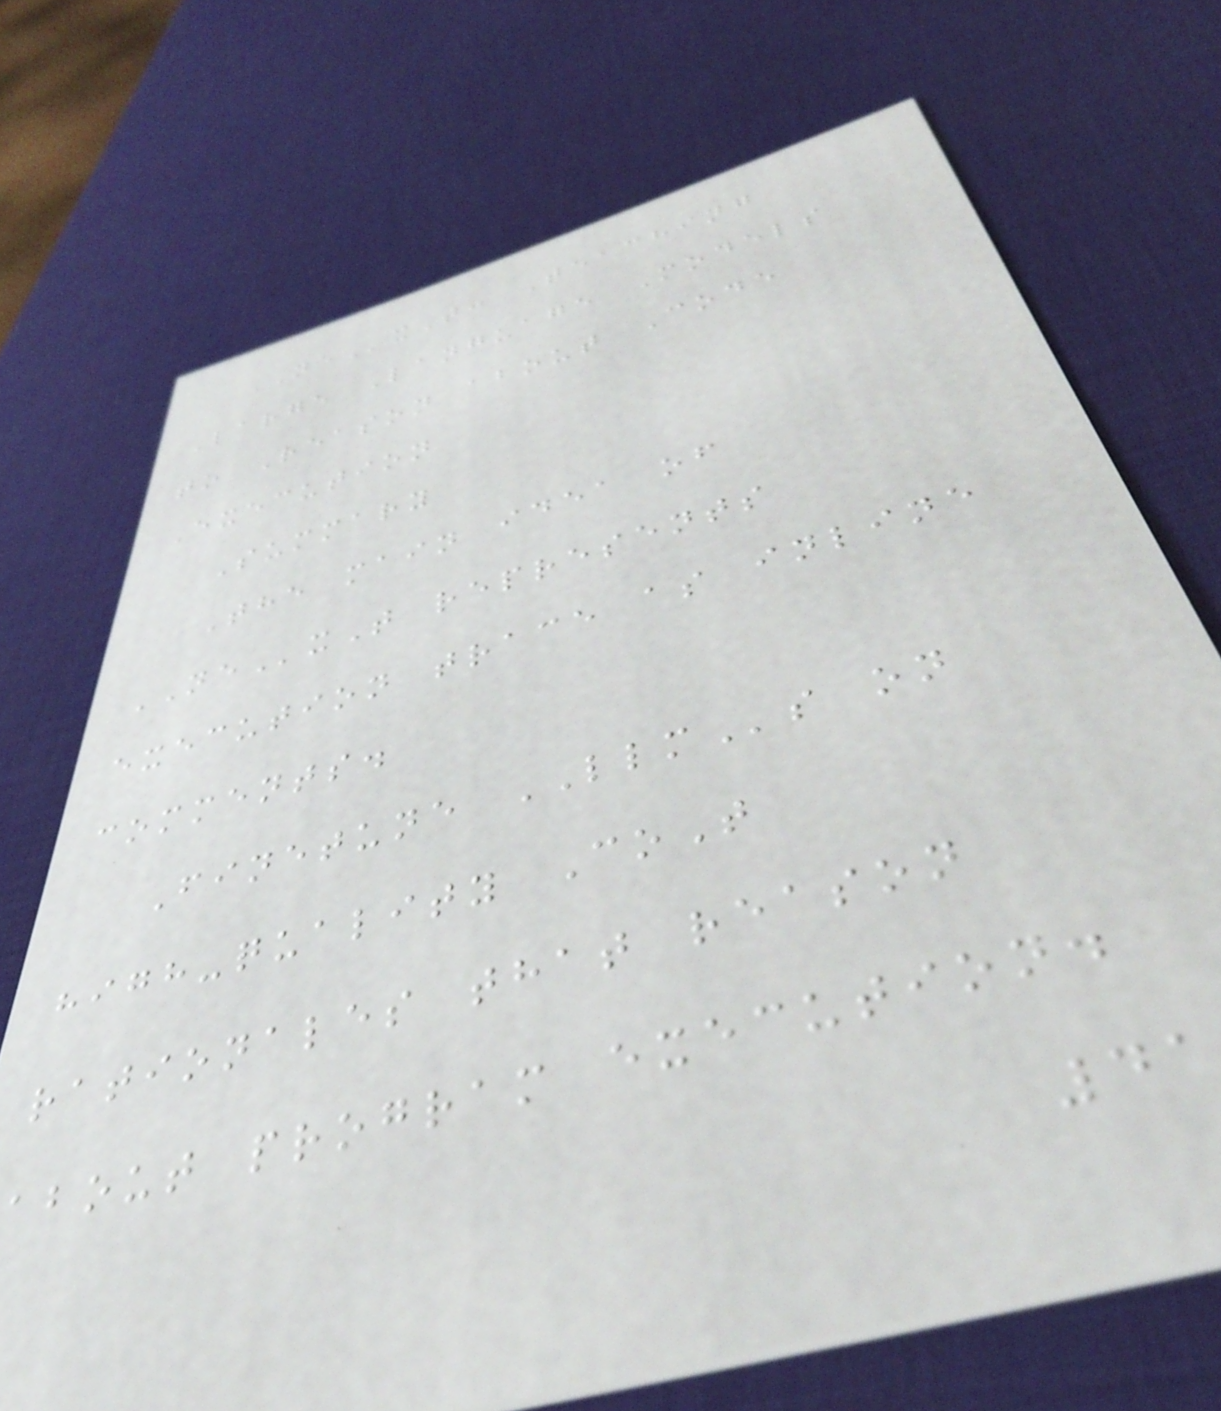NExT: Teaching
Large Language Models
to Reason about Code
Execution
Summary
The main idea of
NExT represents
execution trace as inline
comments.
Finetune LLMs on
high-quality CoT
rationales that reason
about program execution.
41
